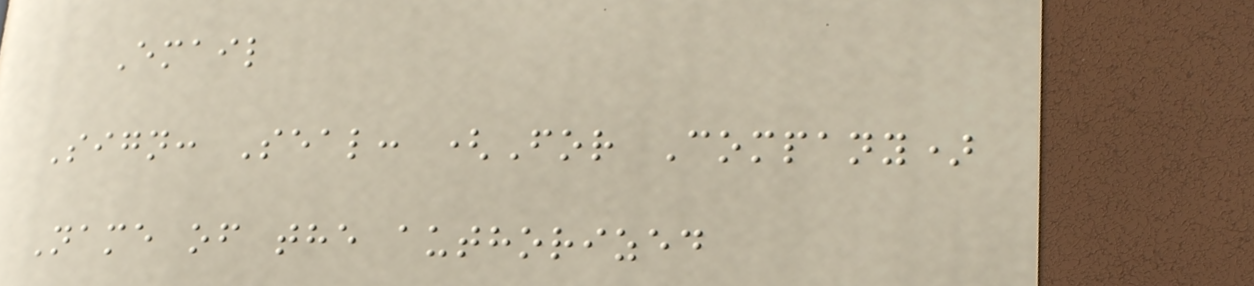Email
Sign: Seal: (For Company)
Name of the authorized
